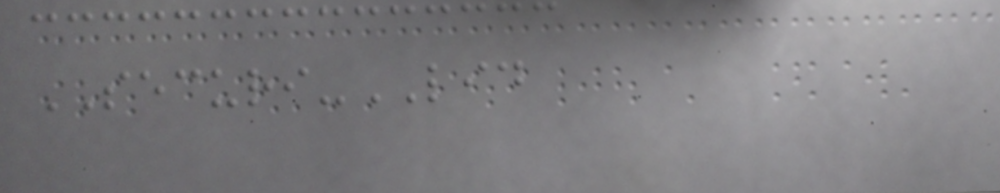SECURI-LID
